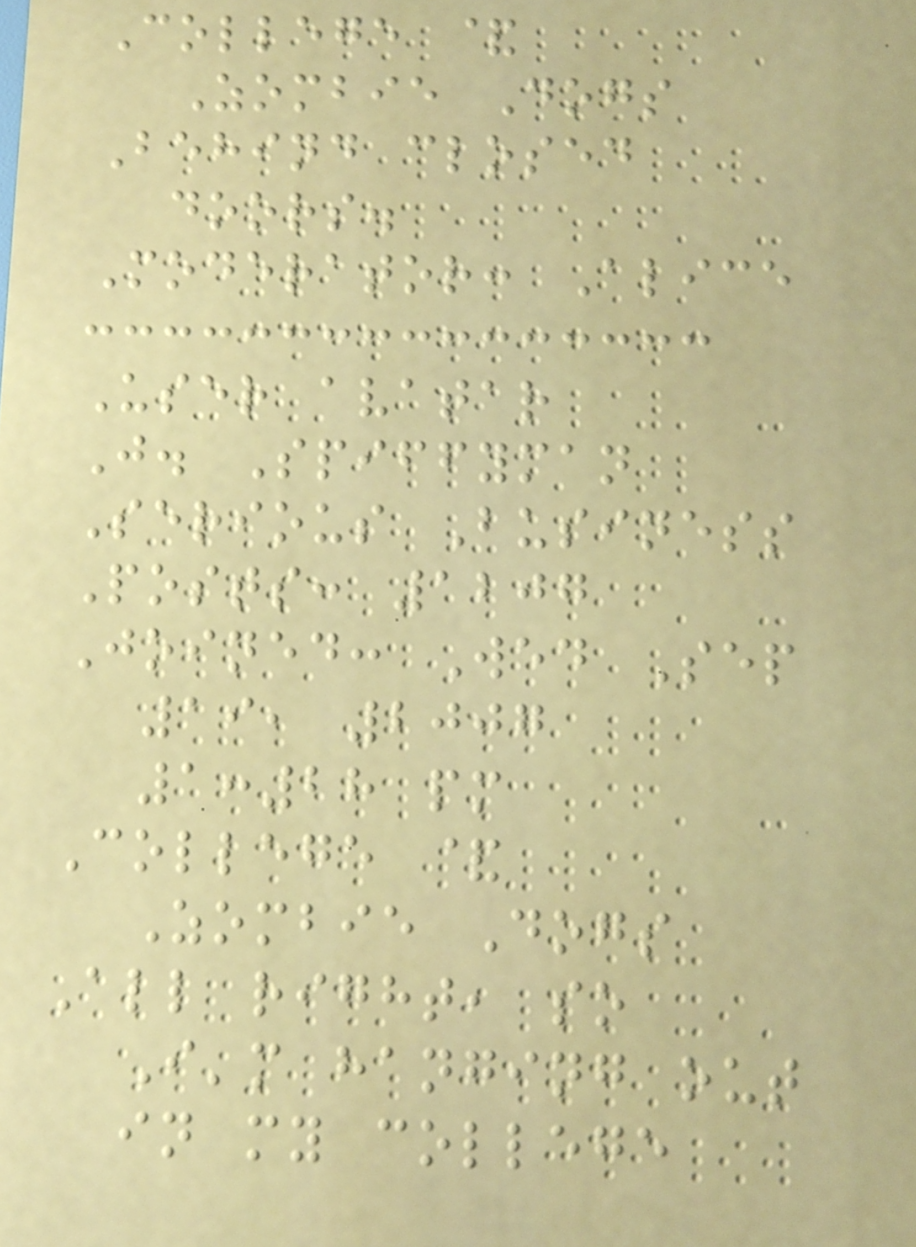College &
Zombie Dogs
Behind closed
doors.
Moderator: Alice
User avatar
J. Spiffyman
Serious Business
Posts: 1207
Joined: Wed Sep
19, 2007
1:28 pm
College &
Zombie Dogs
All right, so
I'm hanging out
in my college
